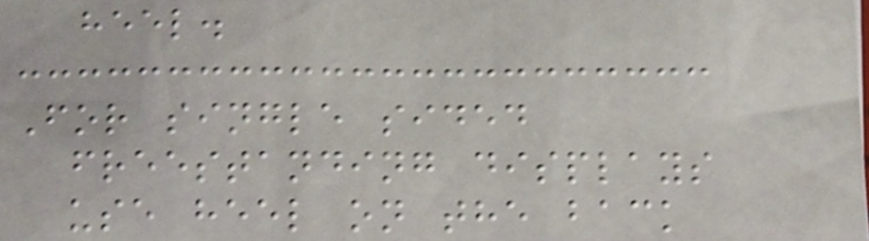heel.
For single sided
freestanding displays
use heel on the back
